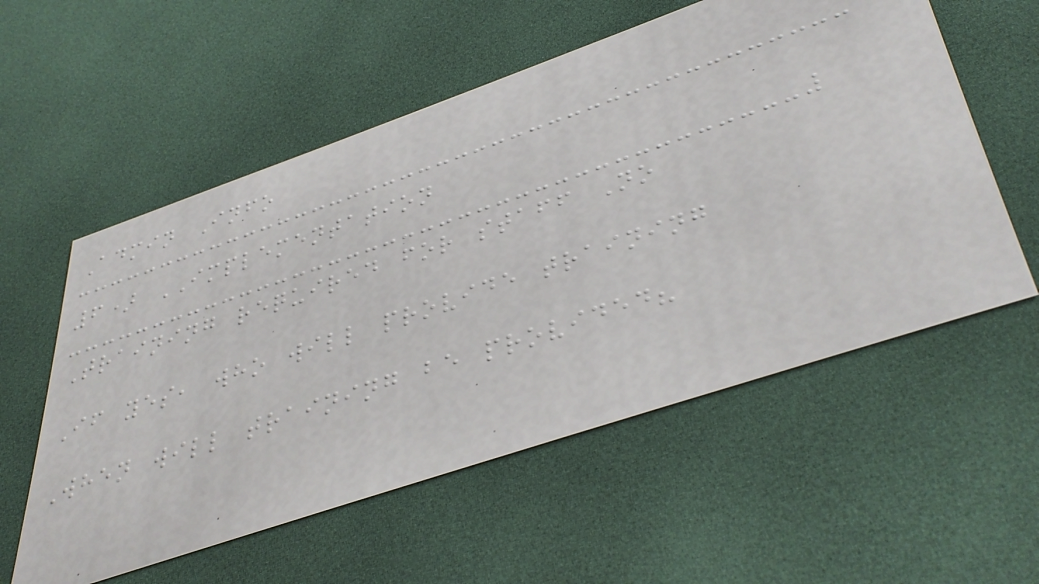Admin Info
6) IMPLEMENTATION
Training required for staff No
If yes, who will provide training
When will training be provided?
